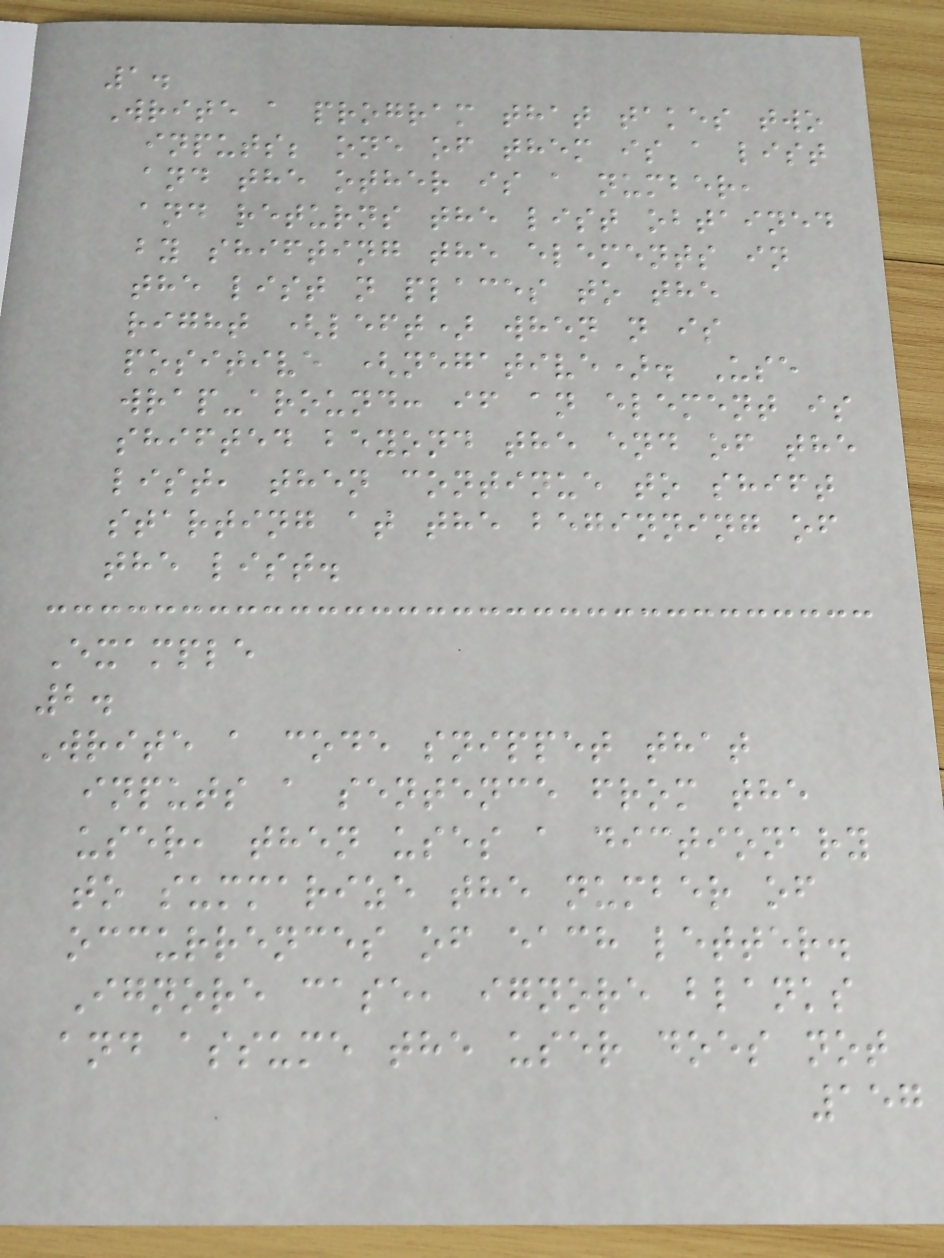1.
Write a program that takes two
inputs; one of them is a list
and the other is a number,
and returns the list obtained
by shifting the elements in
the list n places to the
right (left) when n is
positive (negative). Use
wrap-around: if an element is
shifted beyond the end of the
list, then continue to shift
starting at the beginning of
the list.
Example
2.
Write a code snippet that
inputs a sentence from the
user, then uses a dictionary
to summarize the number of
occurrences of each letter.
Ignore case, ignore blanks
and assume the user does not
157
